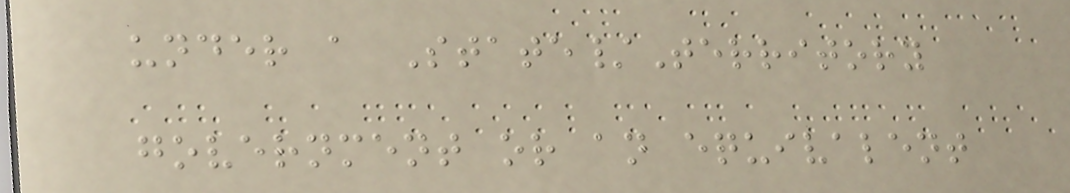under a State/Territory
government or an equivalent
